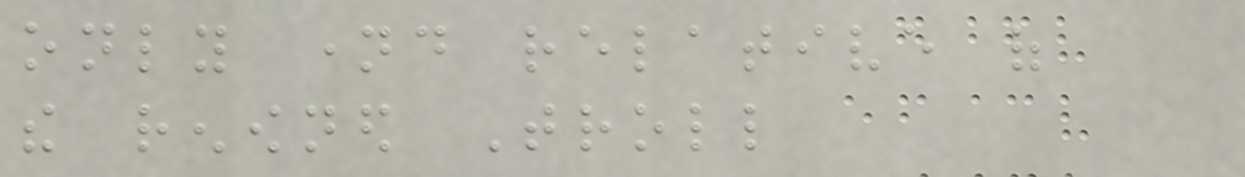only named relative of
the renowned Troll
